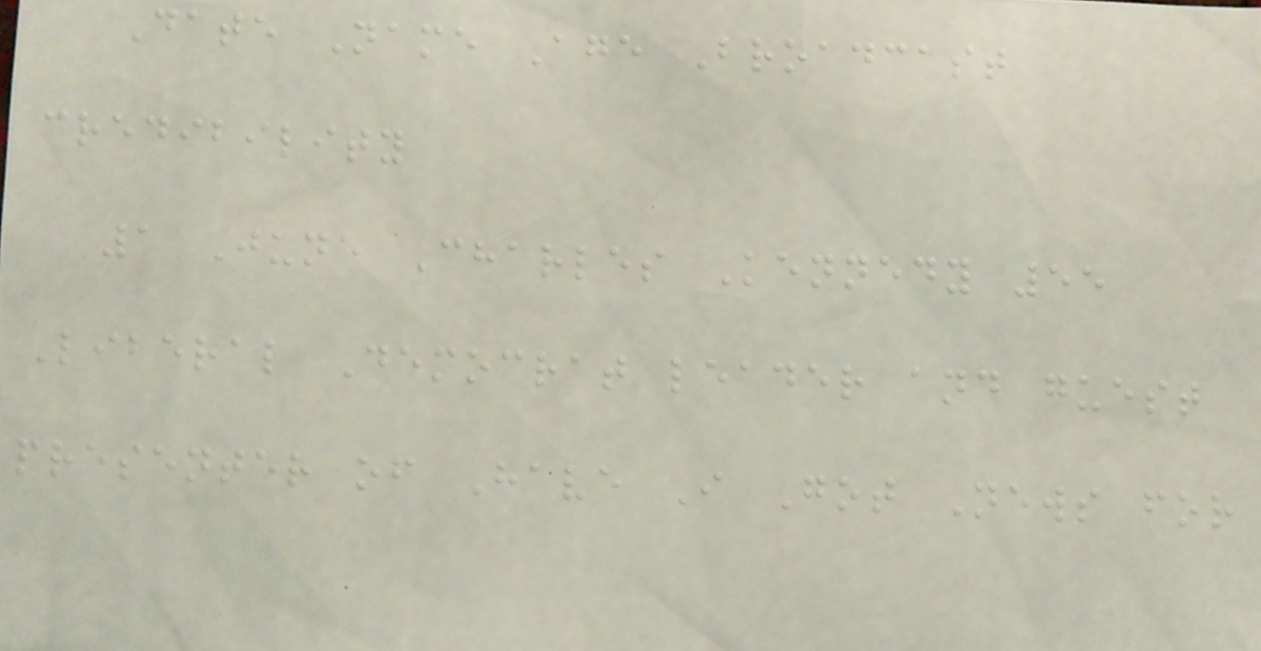Date Name Age Broadcast
credibility
1 June Charles Kennedy 55
Liberal Democrat leader and guest
presenter of Have I Got News for
